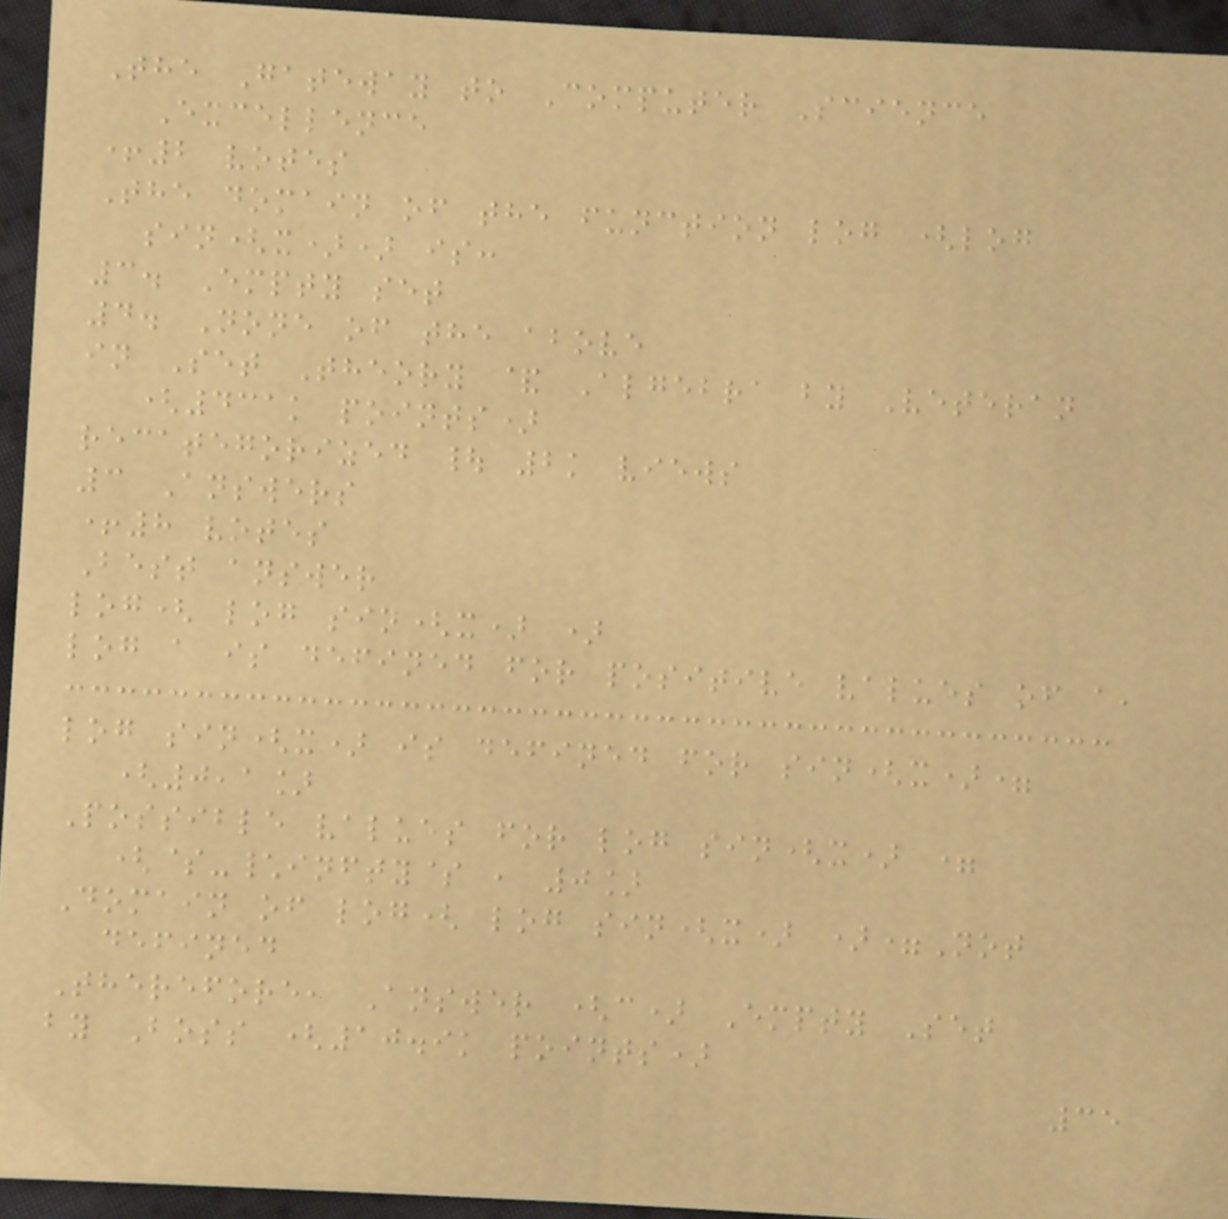The Gateway to Computer Science
Excellence
+2 votes
The domain of the function log (log
sin(x)) is:
3. Empty set
4. None of the above
in Set Theory & Algebra by Veteran
(431k points)
recategorized | 2k views
3 Answers
+8 votes
Best answer
log( log sin(x) )
log a is defined for positive values of a,
log sin(x) is defined for sin(x)=
(0,1]
Possible values for log sin(x) =
($-\infty$ , 0]
Domain of log( log sin(x) )=Not
defined
Therefore, Answer (c) Empty Set
by Boss (10.9k points)
35
